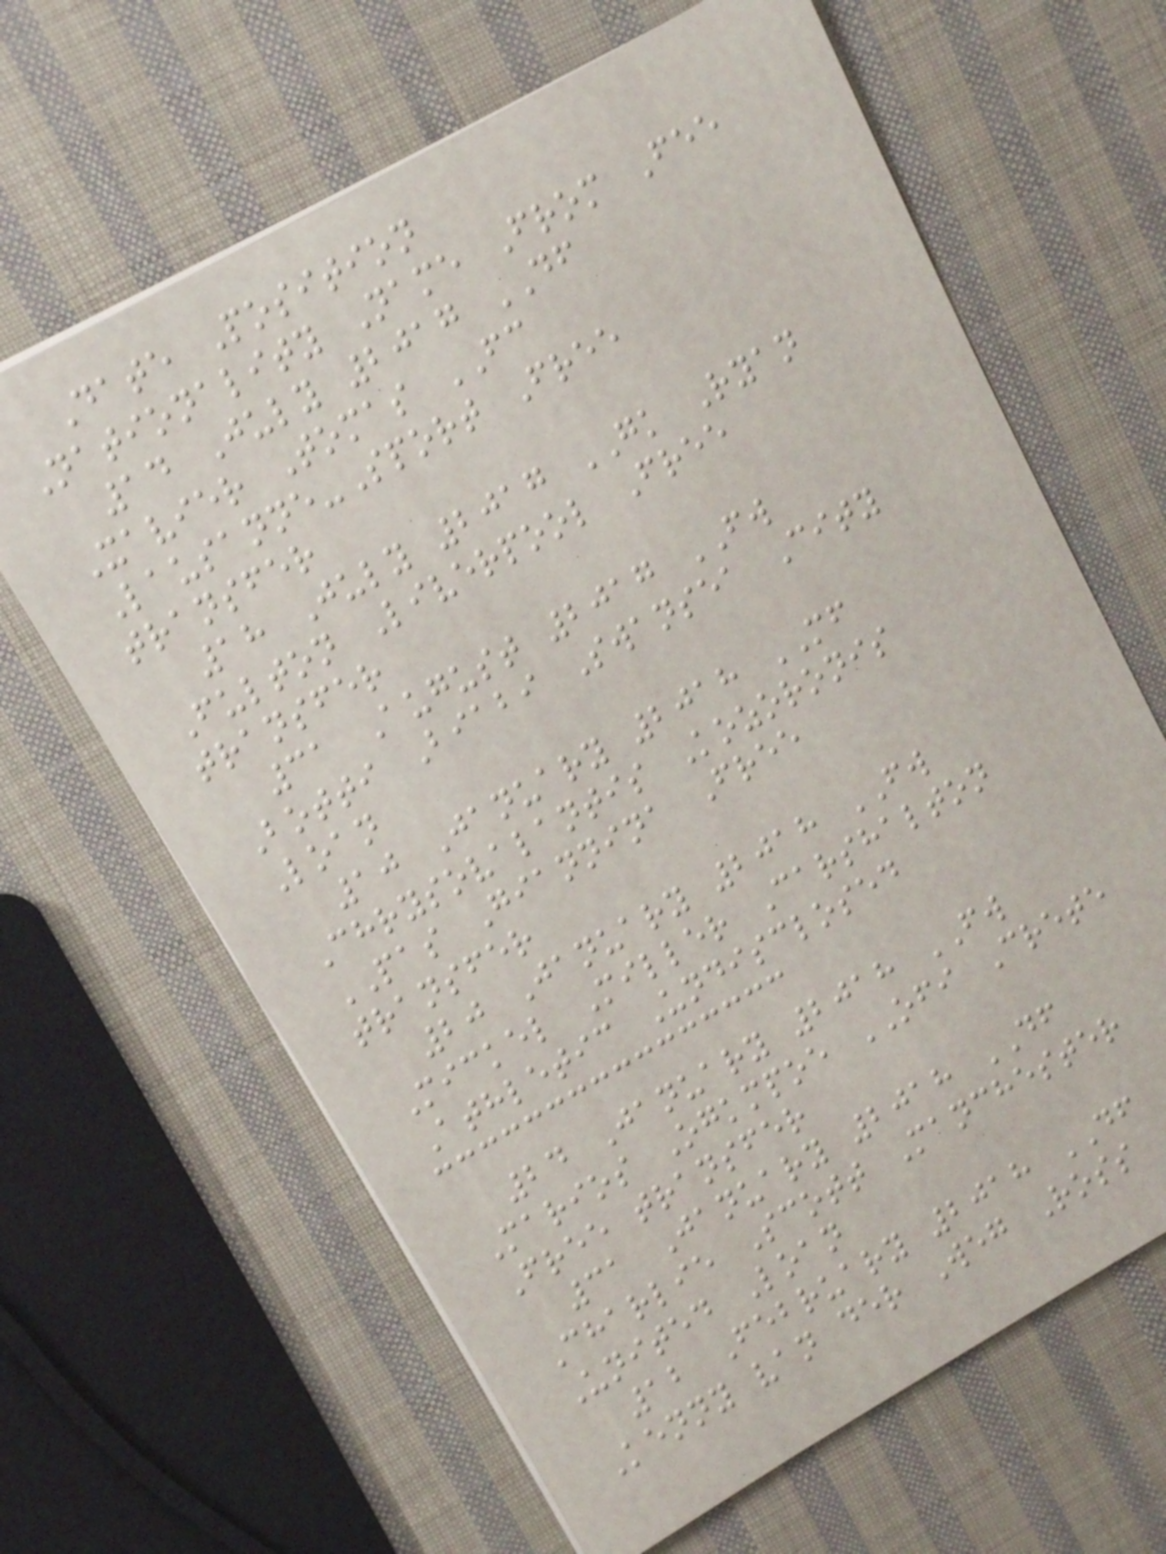Date Position
Nationality Name From Fee
14 July 2017 DF
Xavier Tomas FC
Lausanne-Sport Free
transfer
18 July 2017 GK Ryan
Fulton Liverpool Free
transfer
31 August 2017 FW
Botti Biabi Swansea City
Loan
10 January 2018 MF
Chrysovalantis Kozoronis
PAS Giannina Free
transfer
20 January 2018 FW
Mickel Miller Carshalton
Athletic Undisclosed
24 January 2018 FW
Marios Ogkmpoe OFI Crete
Free transfer
31 January 2018 DF
Charlie Scott Manchester
United Loan
12 February 2018 DF
Kenny van der Weg Ross
